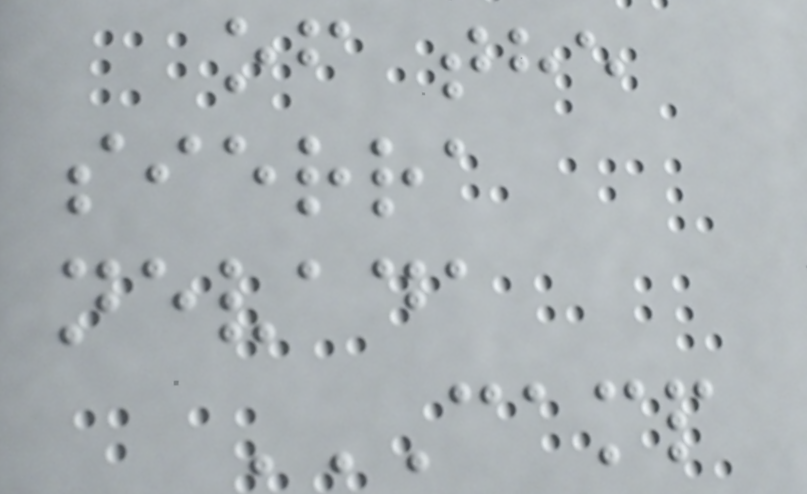of the
sierra
nevada
CAMP
